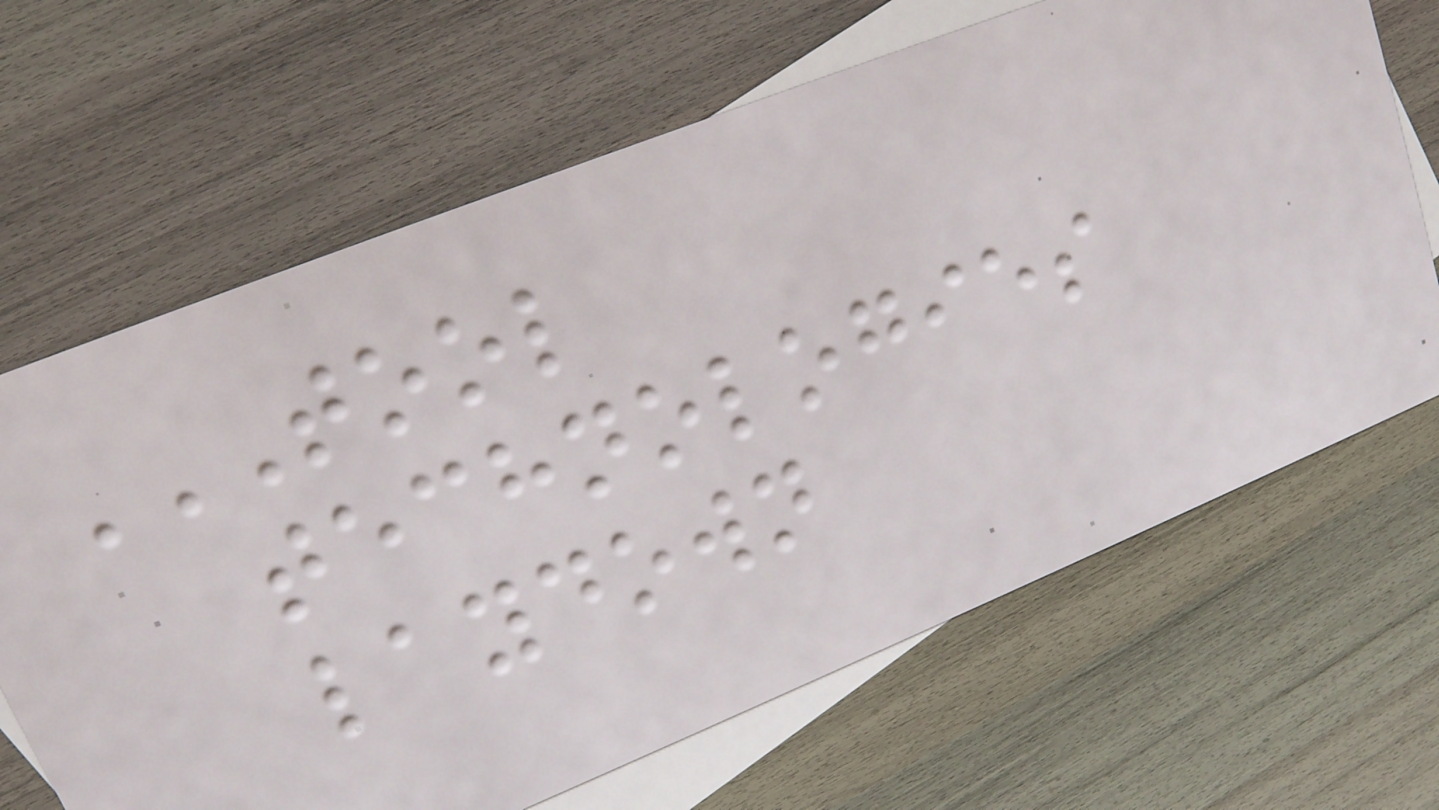TOOL
TECHNOLOGIES
LAYDOWN
